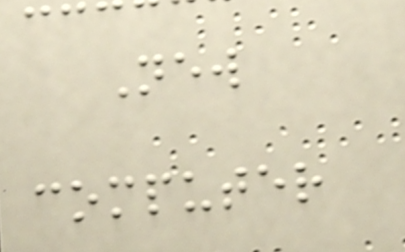New
computer
